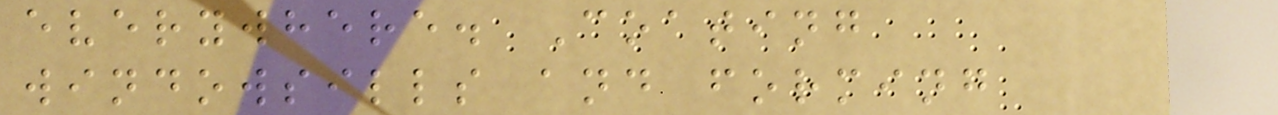everywhere. Coating
windowsills and forming
